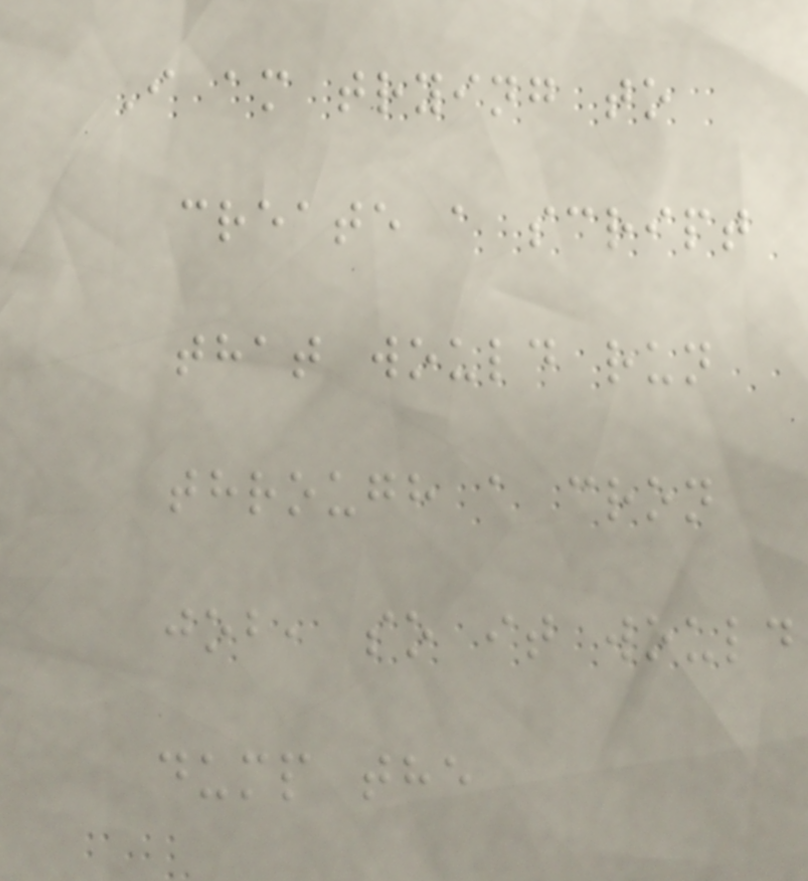I am trying to
create a script
that would run
through a cron
job, so it would
dump the
